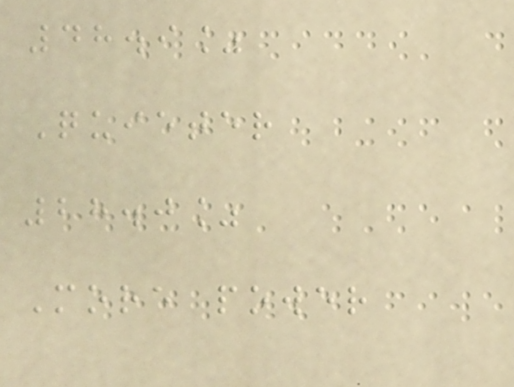48.9%
Quieter
28.0%
More power
